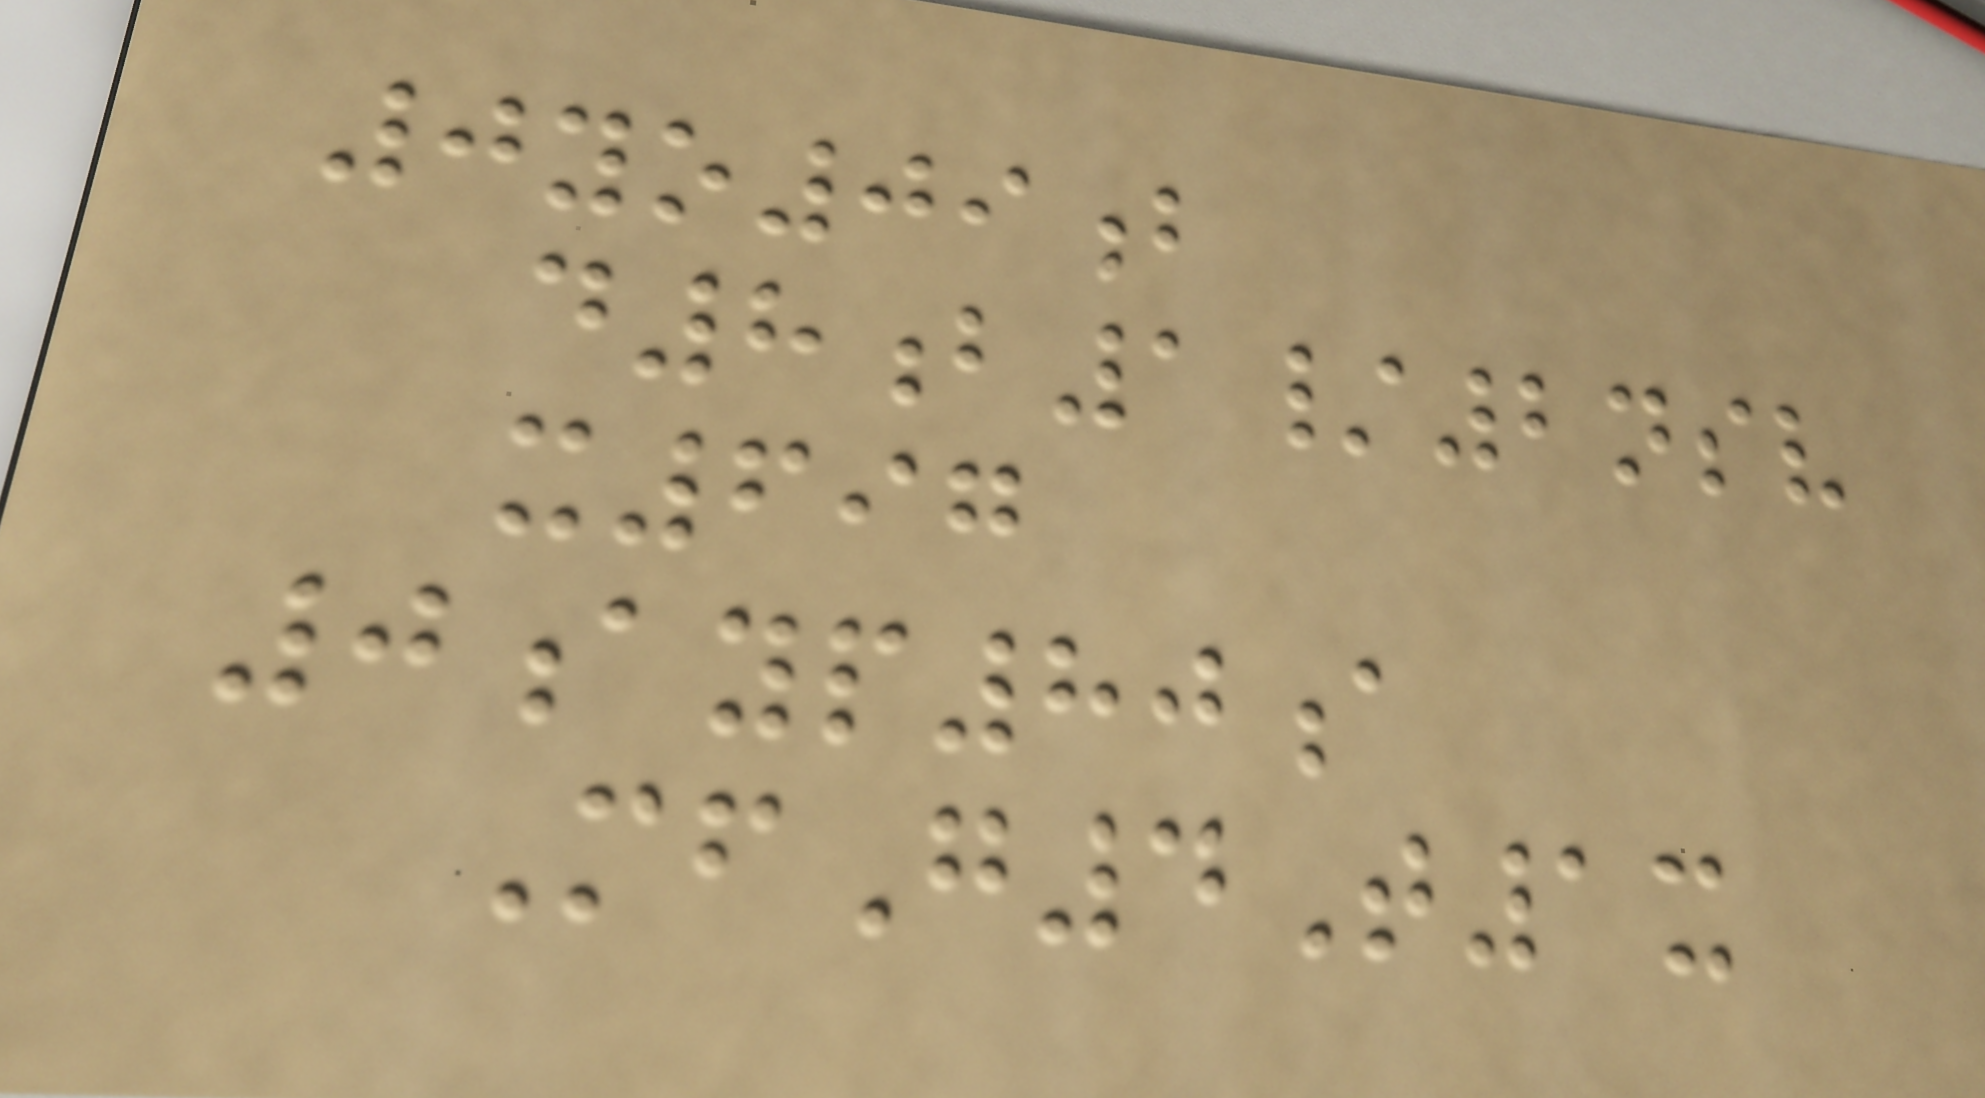0yo09b
d8b1/2nsv
x697
0ayp80a
MfG4T1x
